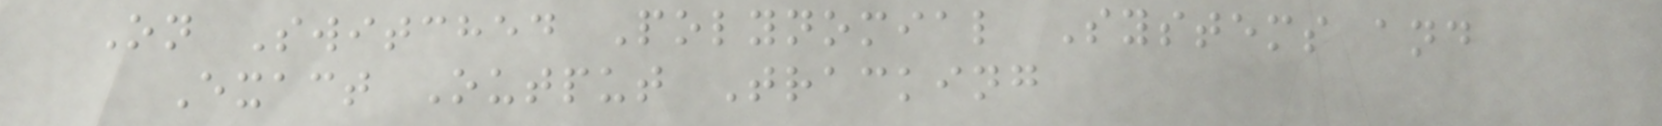On Switched Polynomial Systems and
Exact Output Tracking
